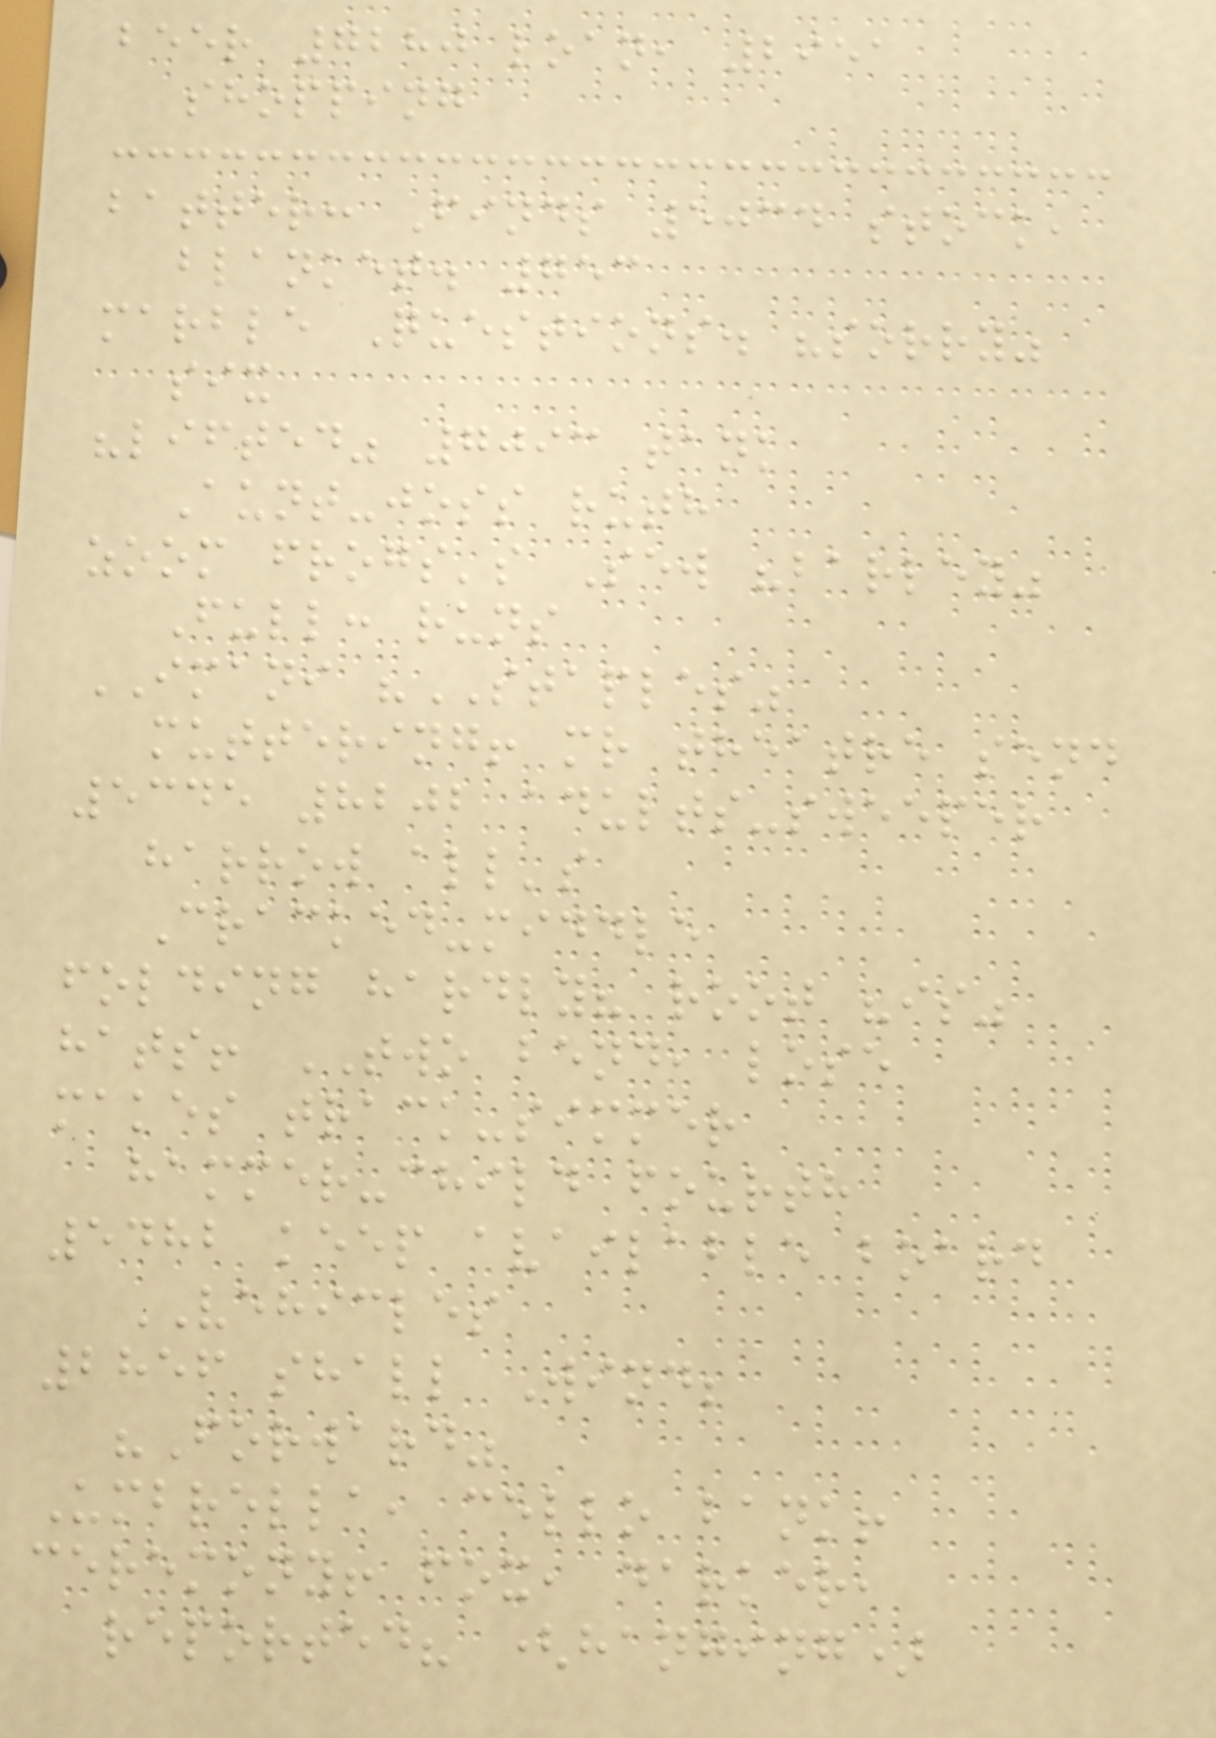beer 7280 loan, 2951
shopping
batter: Finds 5034 stock,
blanket. 753
marble Questions. "sorry"
six
"lifted" 7093 tank
Aunt-joss ruth
zoom frogs's Sew "barley"
Full: runs
IMANI "STAPLES"
muttering! mr theatre send
5345 8202 adults-sweeper
harrow all's
Cracked-middle
folding hardly? root "is"
hats! TWO bend, lose
makes track-simmer
hammer-child fourth
5482 keep available board
VEHICLES
2856 shall Wind;
"Forward"
Umbrella, cello bank!
ceremony! fox, darker,
reported? (hanging)
